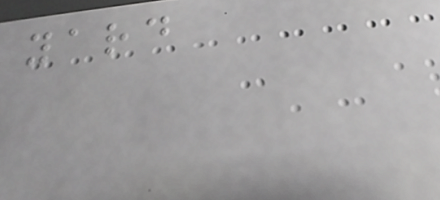yard
